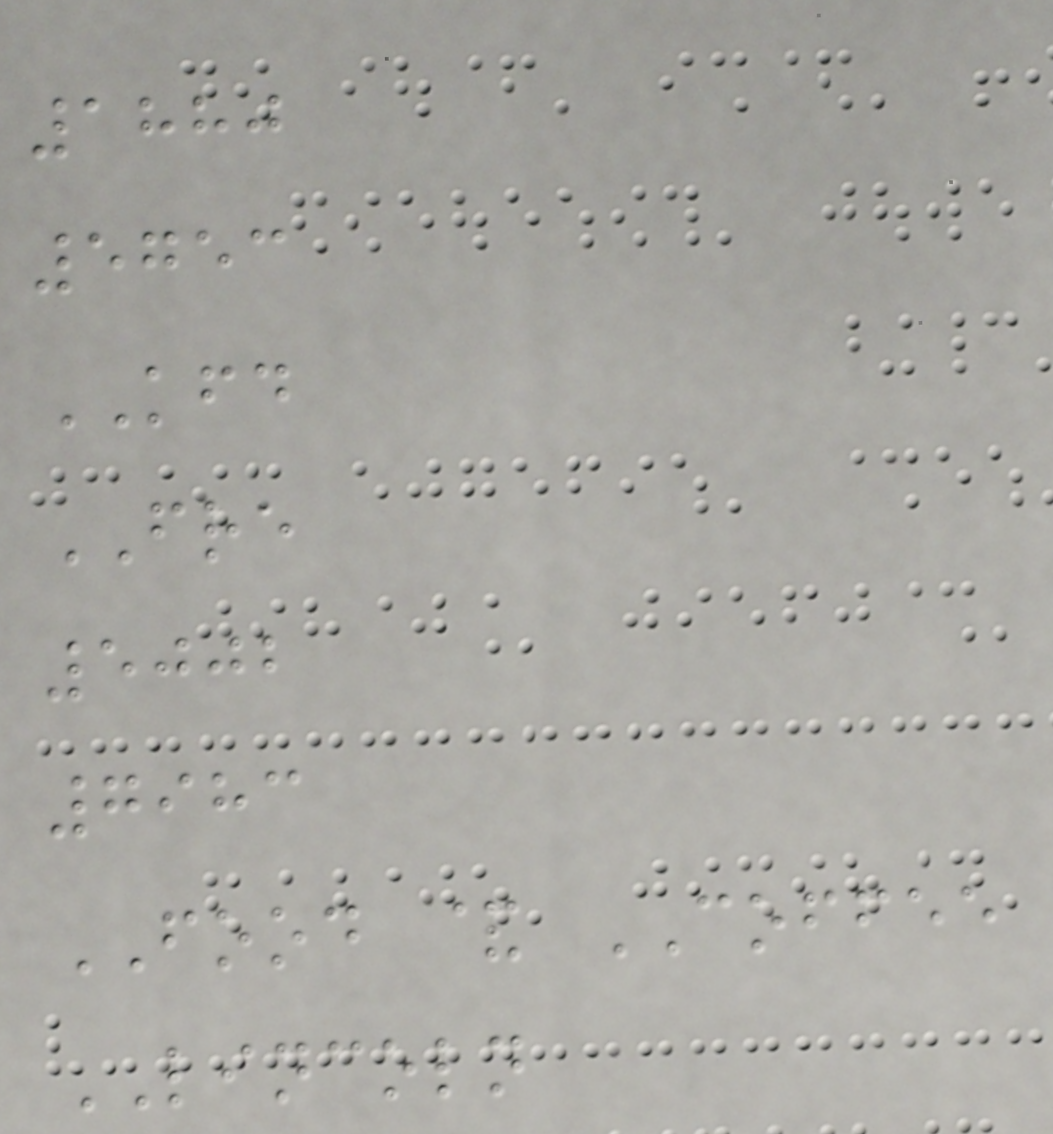1880
5753
KFD
FRE
5002
7983
FOOD & COFFEE
LINCOLN
